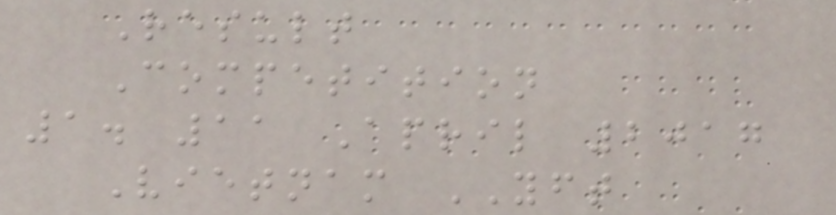Result
Competition
1. 11 April 2017
Vietnam YFT
